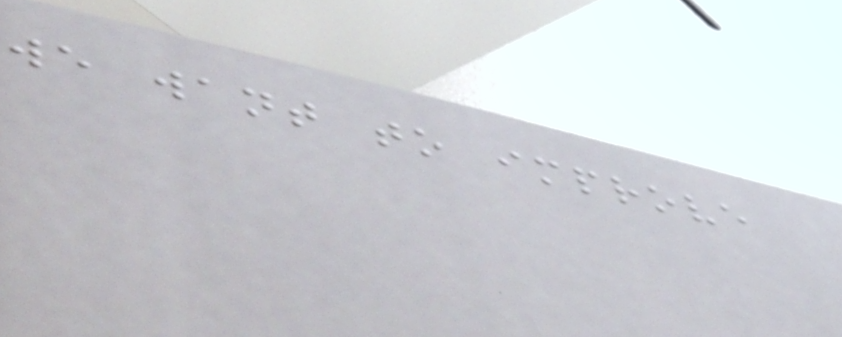we want to improve
